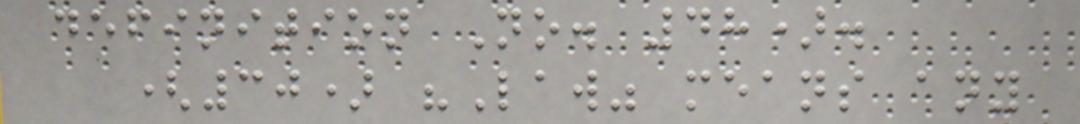definition No. 48).
(30) "Law" means any
